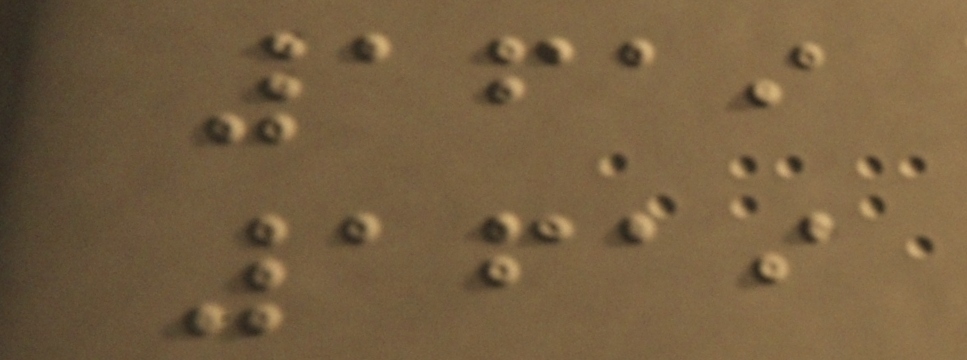1619
1619
